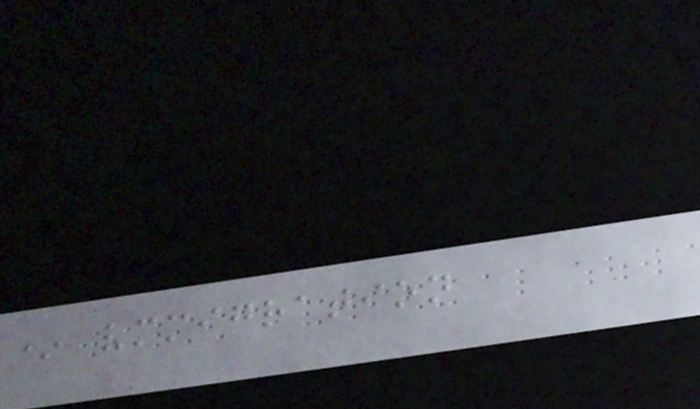* vmmigration
